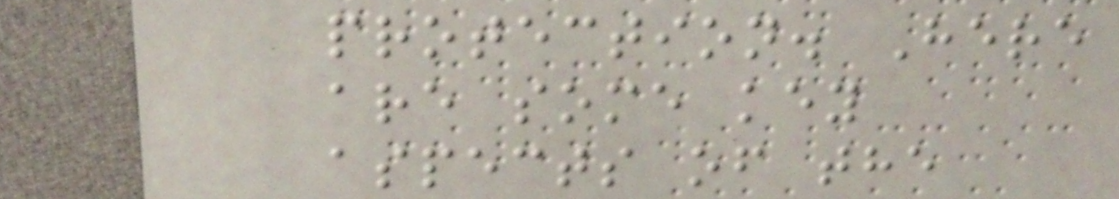protection. Here
are some key
aspects of the
